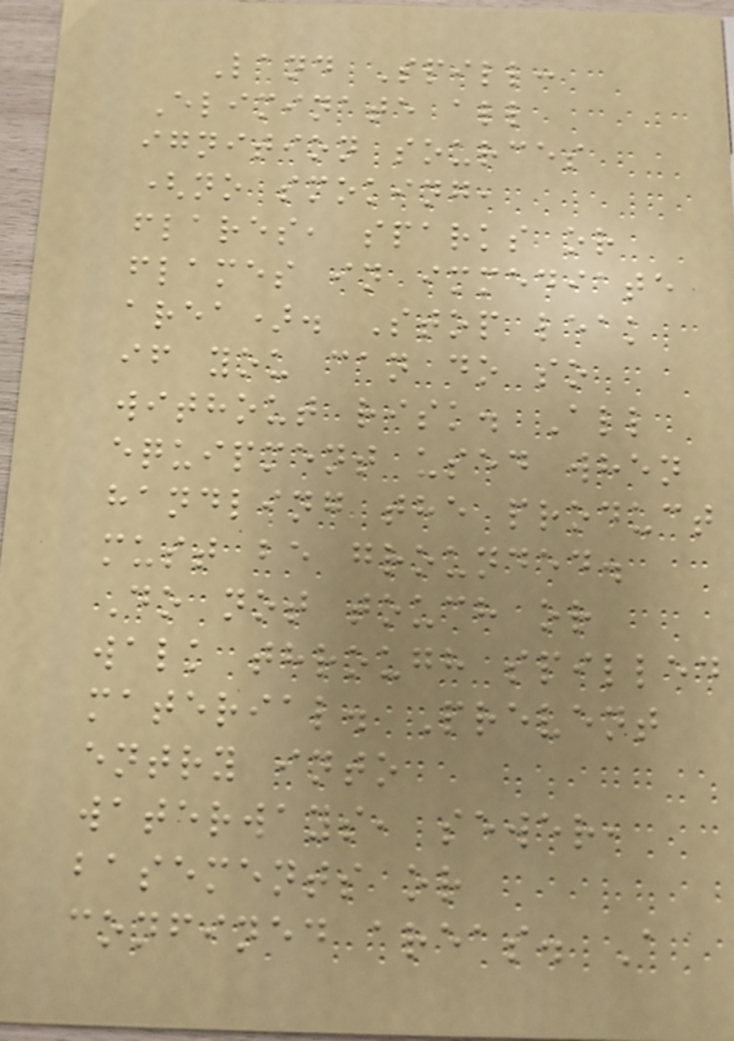Land Spill:
Eliminate all
ignition sources
(no smoking,
flares, sparks or
flames in immediate
area). Stop leak
if you can do so
without risk. All
equipment used when
handling the product
must be grounded.
Do not touch or
walk through spilled
material. Prevent
entry into
waterways, sewer,
basements or
confined areas. A
